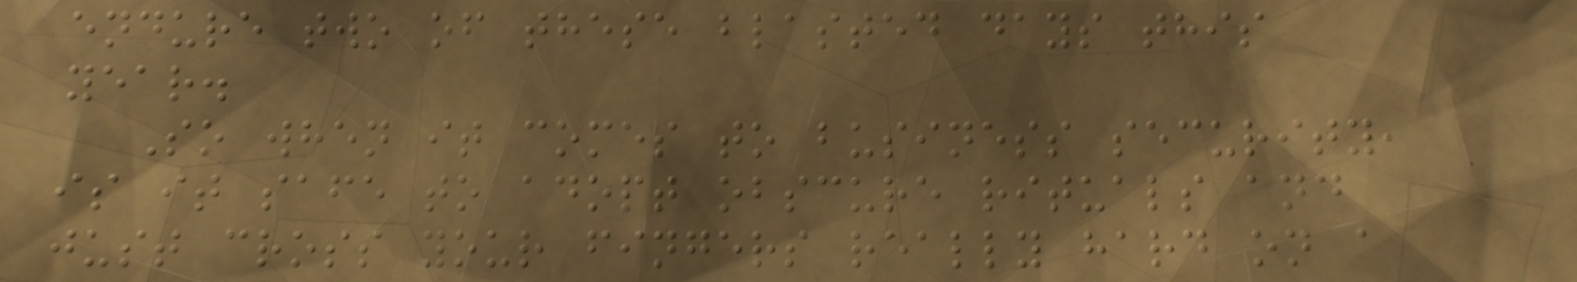endure two of these blasted days this
year.
So when it comes to business security,
is it safe to adopt obscure rituals and
just cross your fingers really hard on a
